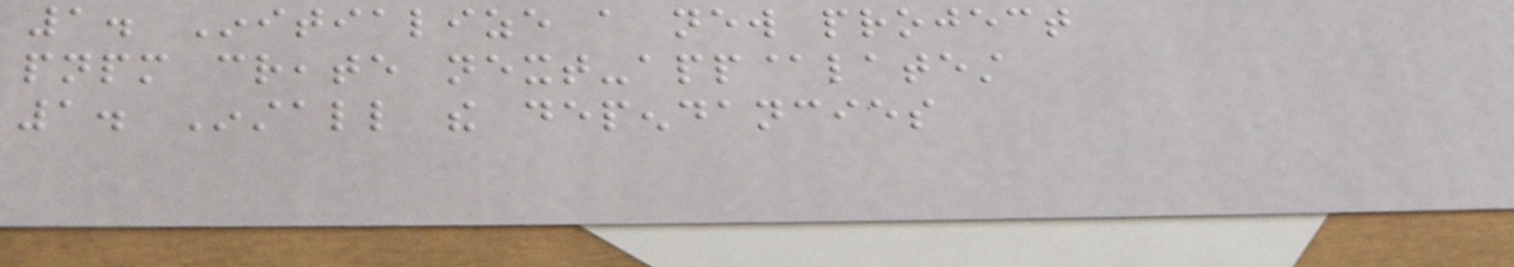1. Initialize a new project
pnpm create next-app@latest
1. Install the dependancies
